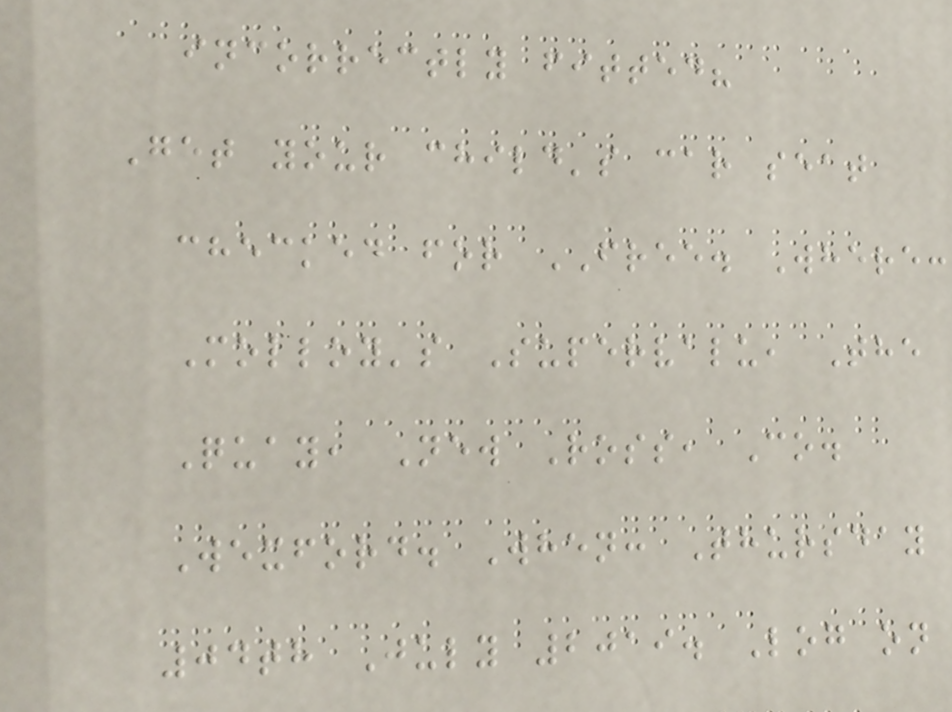incorrectly fitted?
Get your child's car seat
checked for FREE. Where:
Molloy's Supervalu, The
Quay, New Ross, Co.
Wexford. When: Thursday
04th July 2019. Log on
